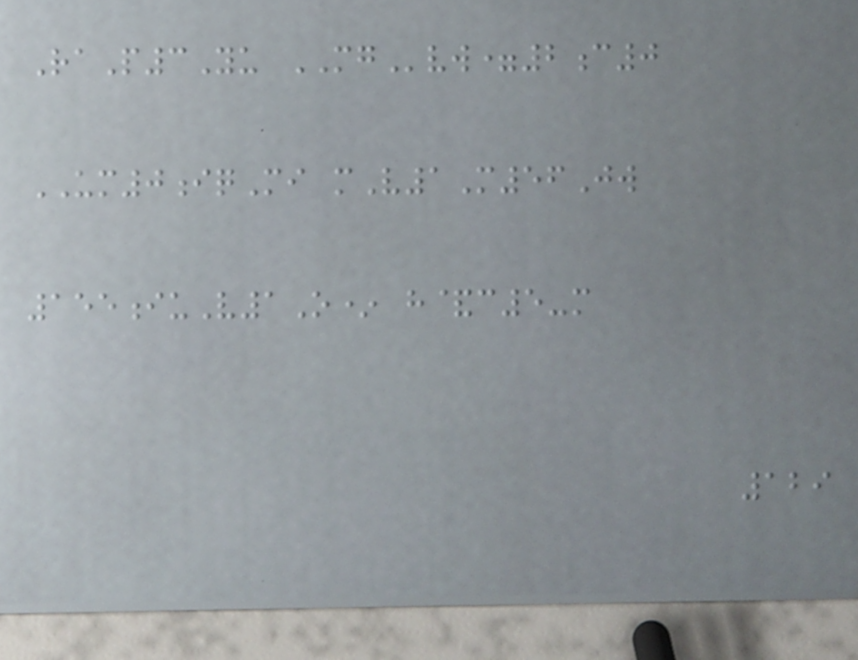RaP3Yu MGvw=2c0
UM0iqMi mV1M56Jw
155iuV1O* h&c5-m
129
